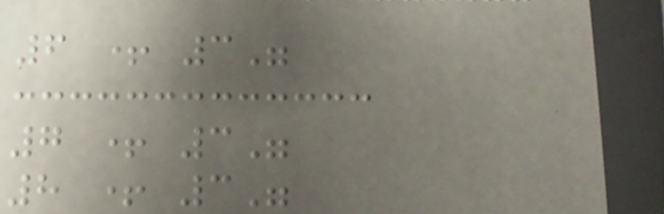6 + 3"
7 + 3"
8 + 3"
